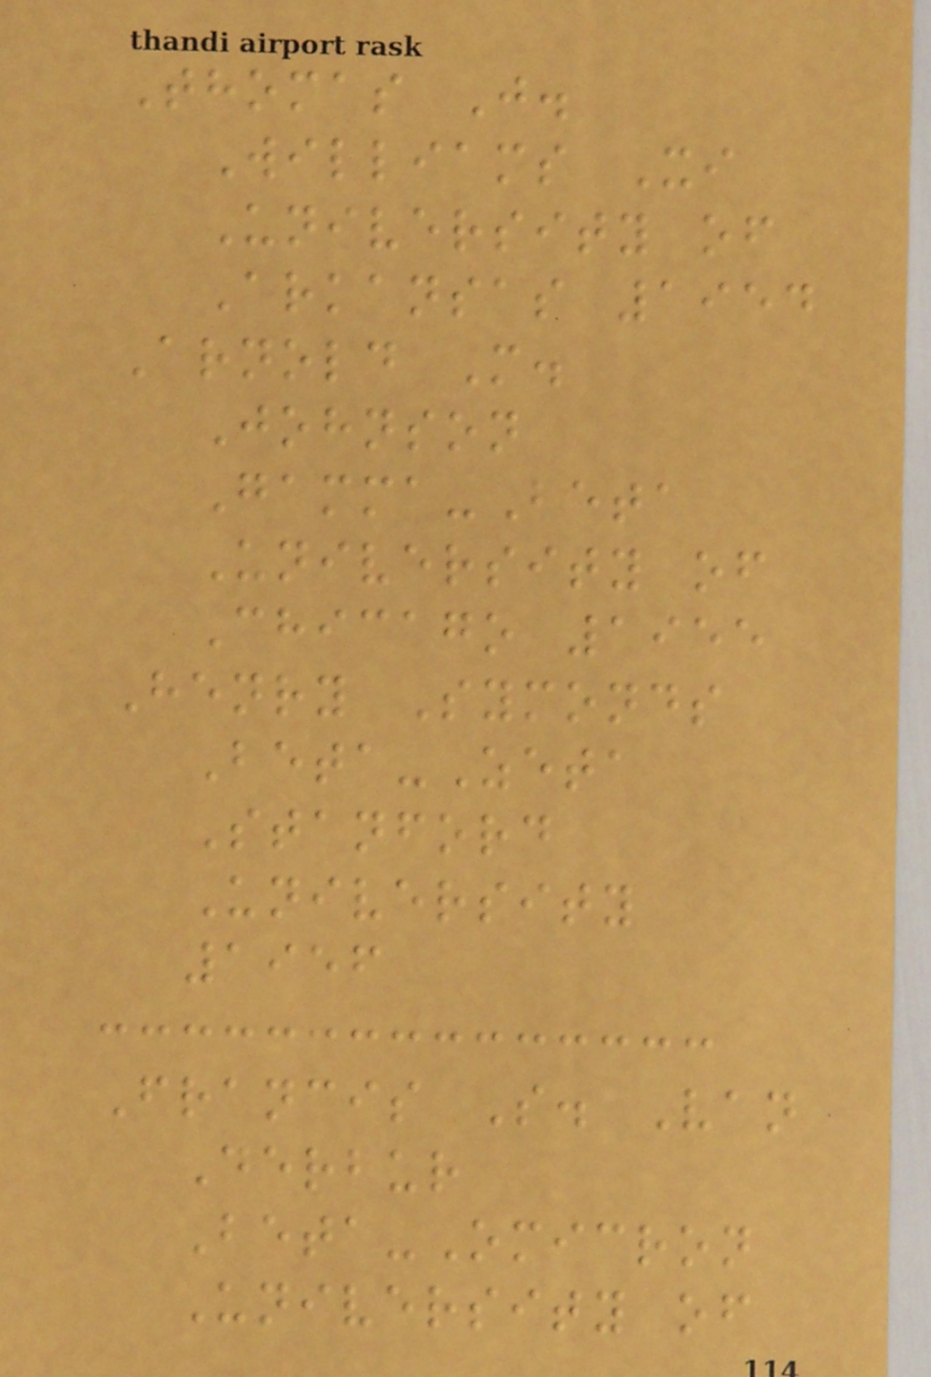Thomas J.
Williams Xi
University of
Arkansas 1954
Arnold M.
Johnson
Gamma-Beta
University of
Chicago 1955
Henry Symonds
Beta-Zeta
Stanford
University
1956
Francis S. Van
Derbur
Beta-Omicron
University of
